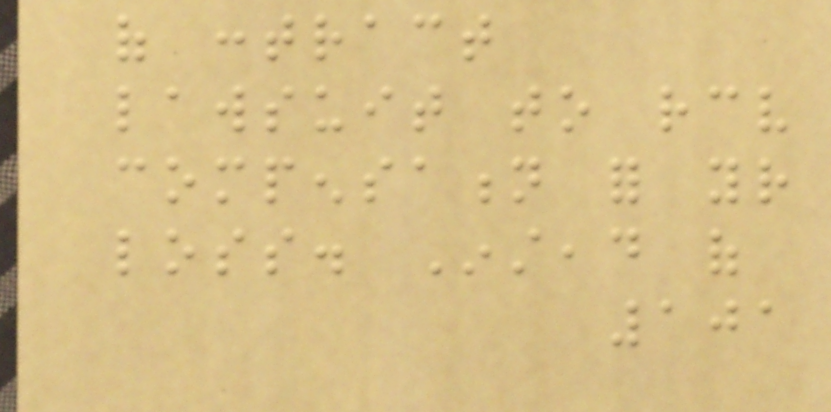of contract
lawsuit to receive
compensation for your
loss. Instead of
101
